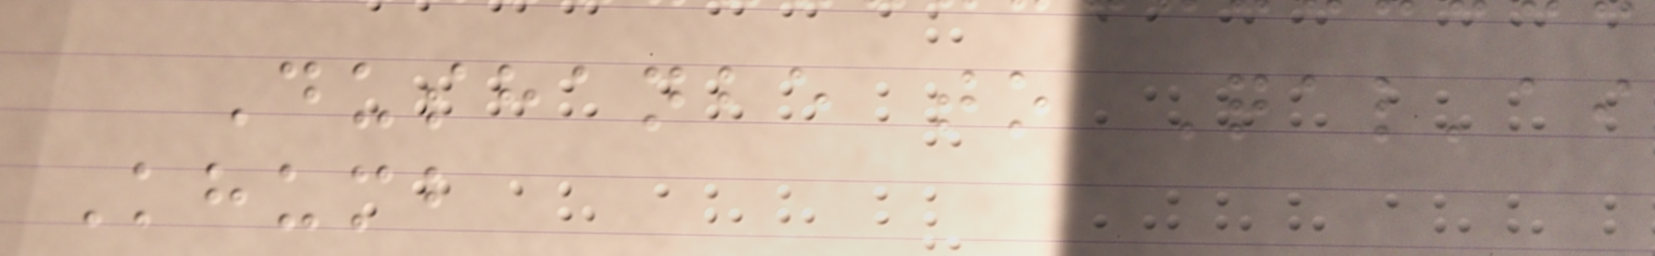Dushanbe to Qal'ai
Khumb
